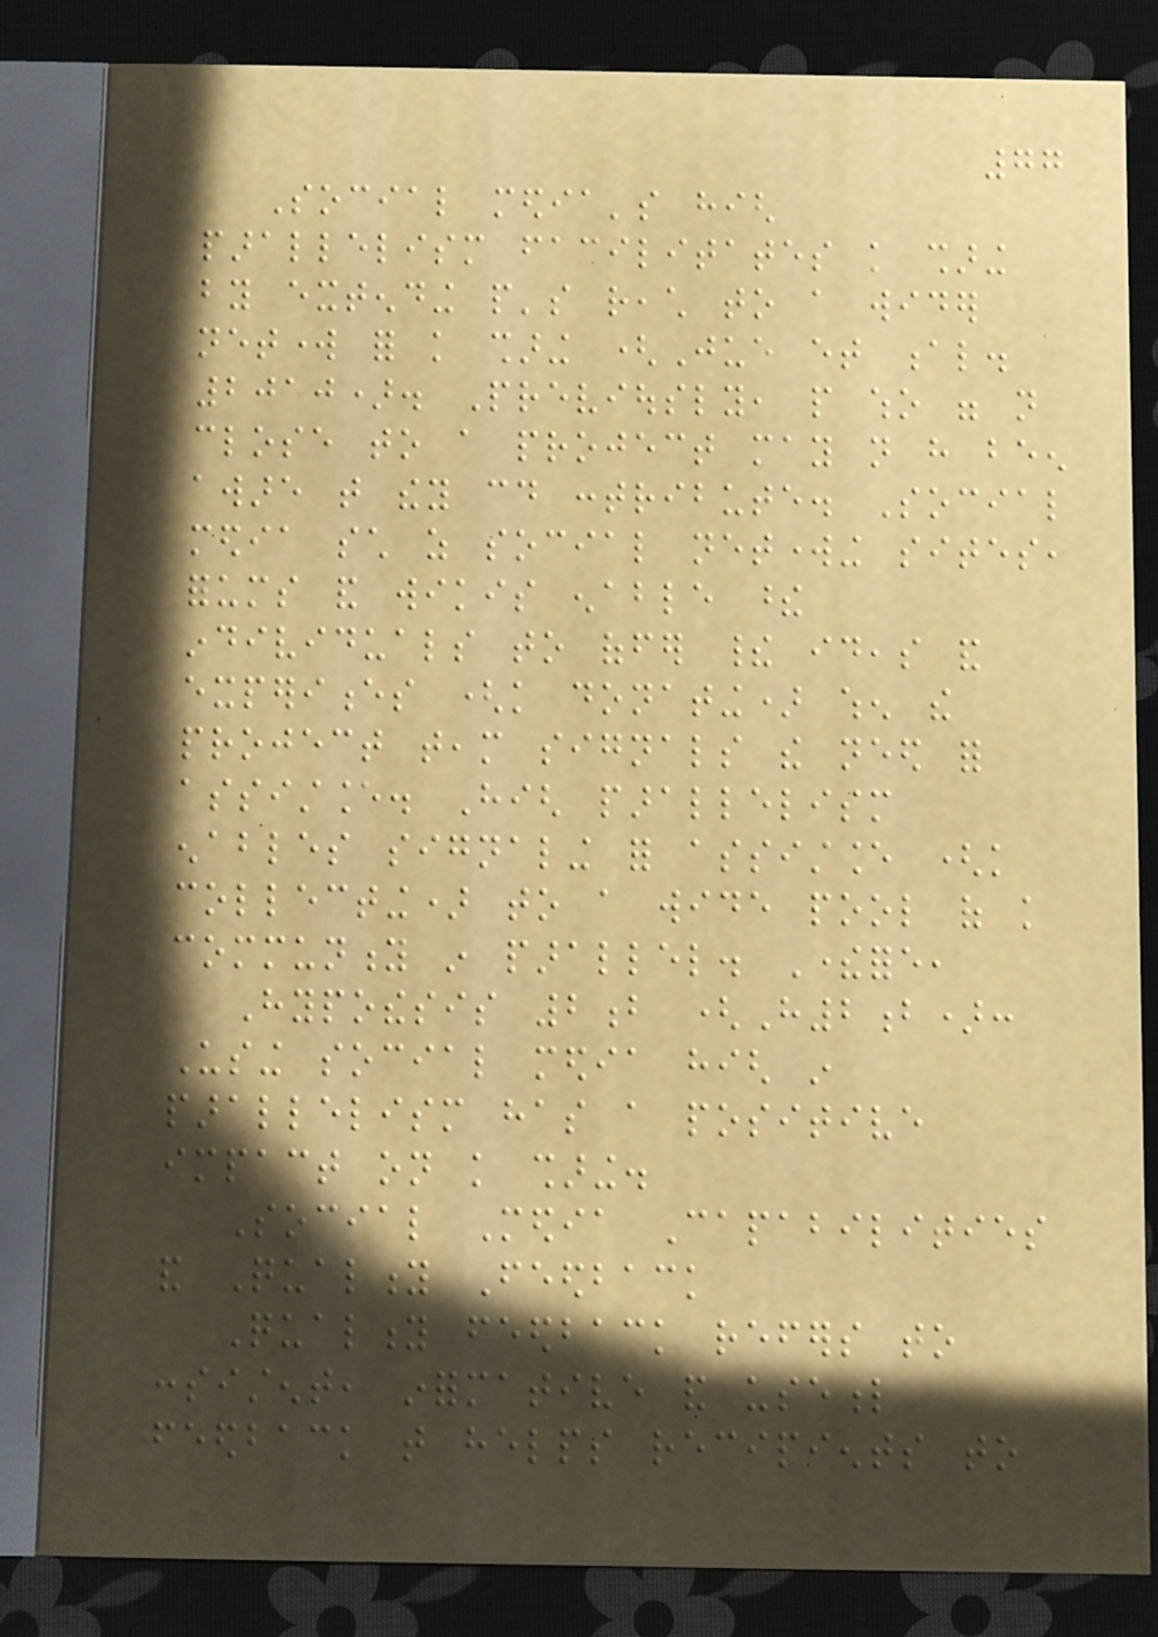77
Social media's high
parallelism facilitates knowledge sharing
by extending people's reach to a wider
network for knowledge sharing (Jue et al.
2010). Previously, people who were not
close to a project may not have been
aware that they could contribute. Social
media such as social networking sites,
forums and wikis enable these
individuals to offer their ideas and
experiences (knowledge donating) when the
project team signals the need for
assistance. High parallelism
enables signaling for assistance (knowledge
collecting) to a wide pool of knowledge
community in parallel. Therefore,
Hypothesis 2b (H2b):
Using social media high in
parallelism has a positive
impact on knowledge sharing.
Social Media Capabilities
and Quality Feedback
Quality feedback refers to
consistent, informative and useful
feedback that helps recipients to
